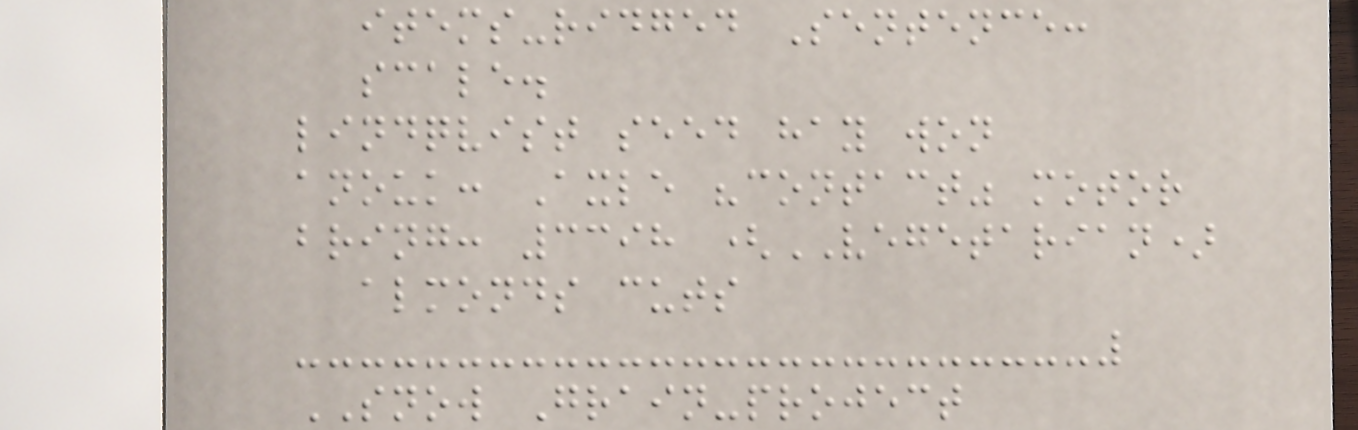items-ridged Sentence:
scale.
lindqvist seed hay won
anouk: Axle "contact" motor
bring: 3398 (VEGETARIAN)
almonds cuts
SNOW Grain-project
